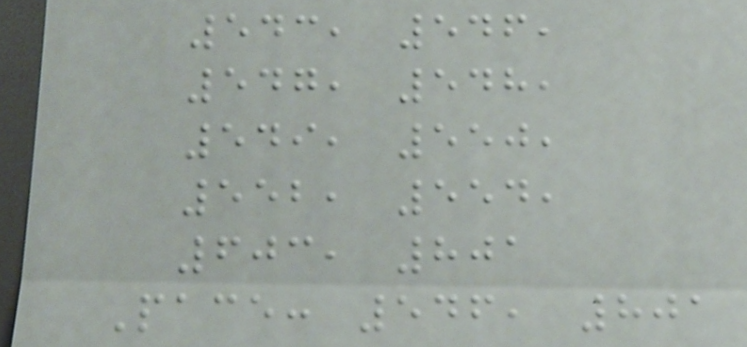543, 546,
547, 548,
549, 550,
552, 554,
603, 801
Pace: 546, 801
